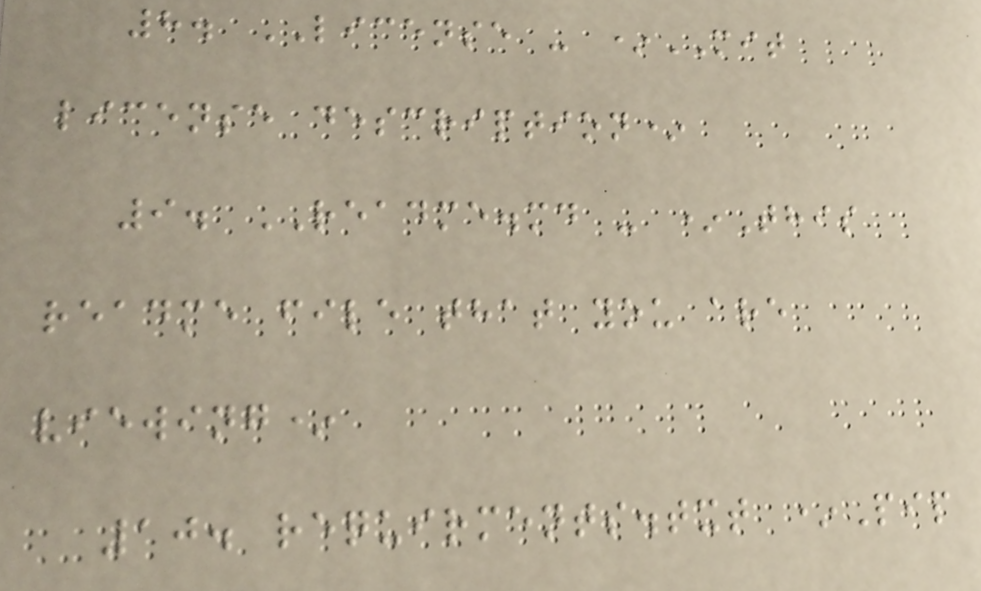8. LICENSE - *MIT
license description*
9. README.md - *This
readme file that you are
viewing*
10. requirments.txt *Pip
